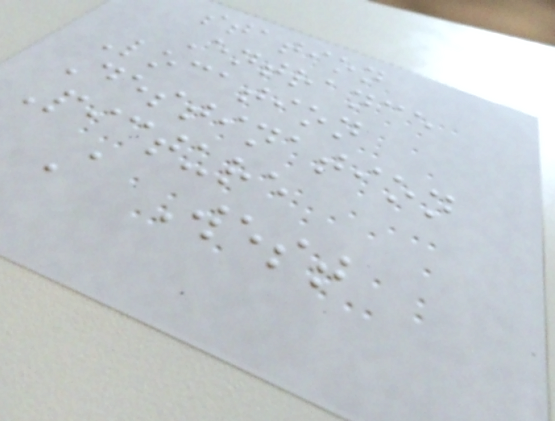station
Entrance
Location
Destination
Picture
A West
